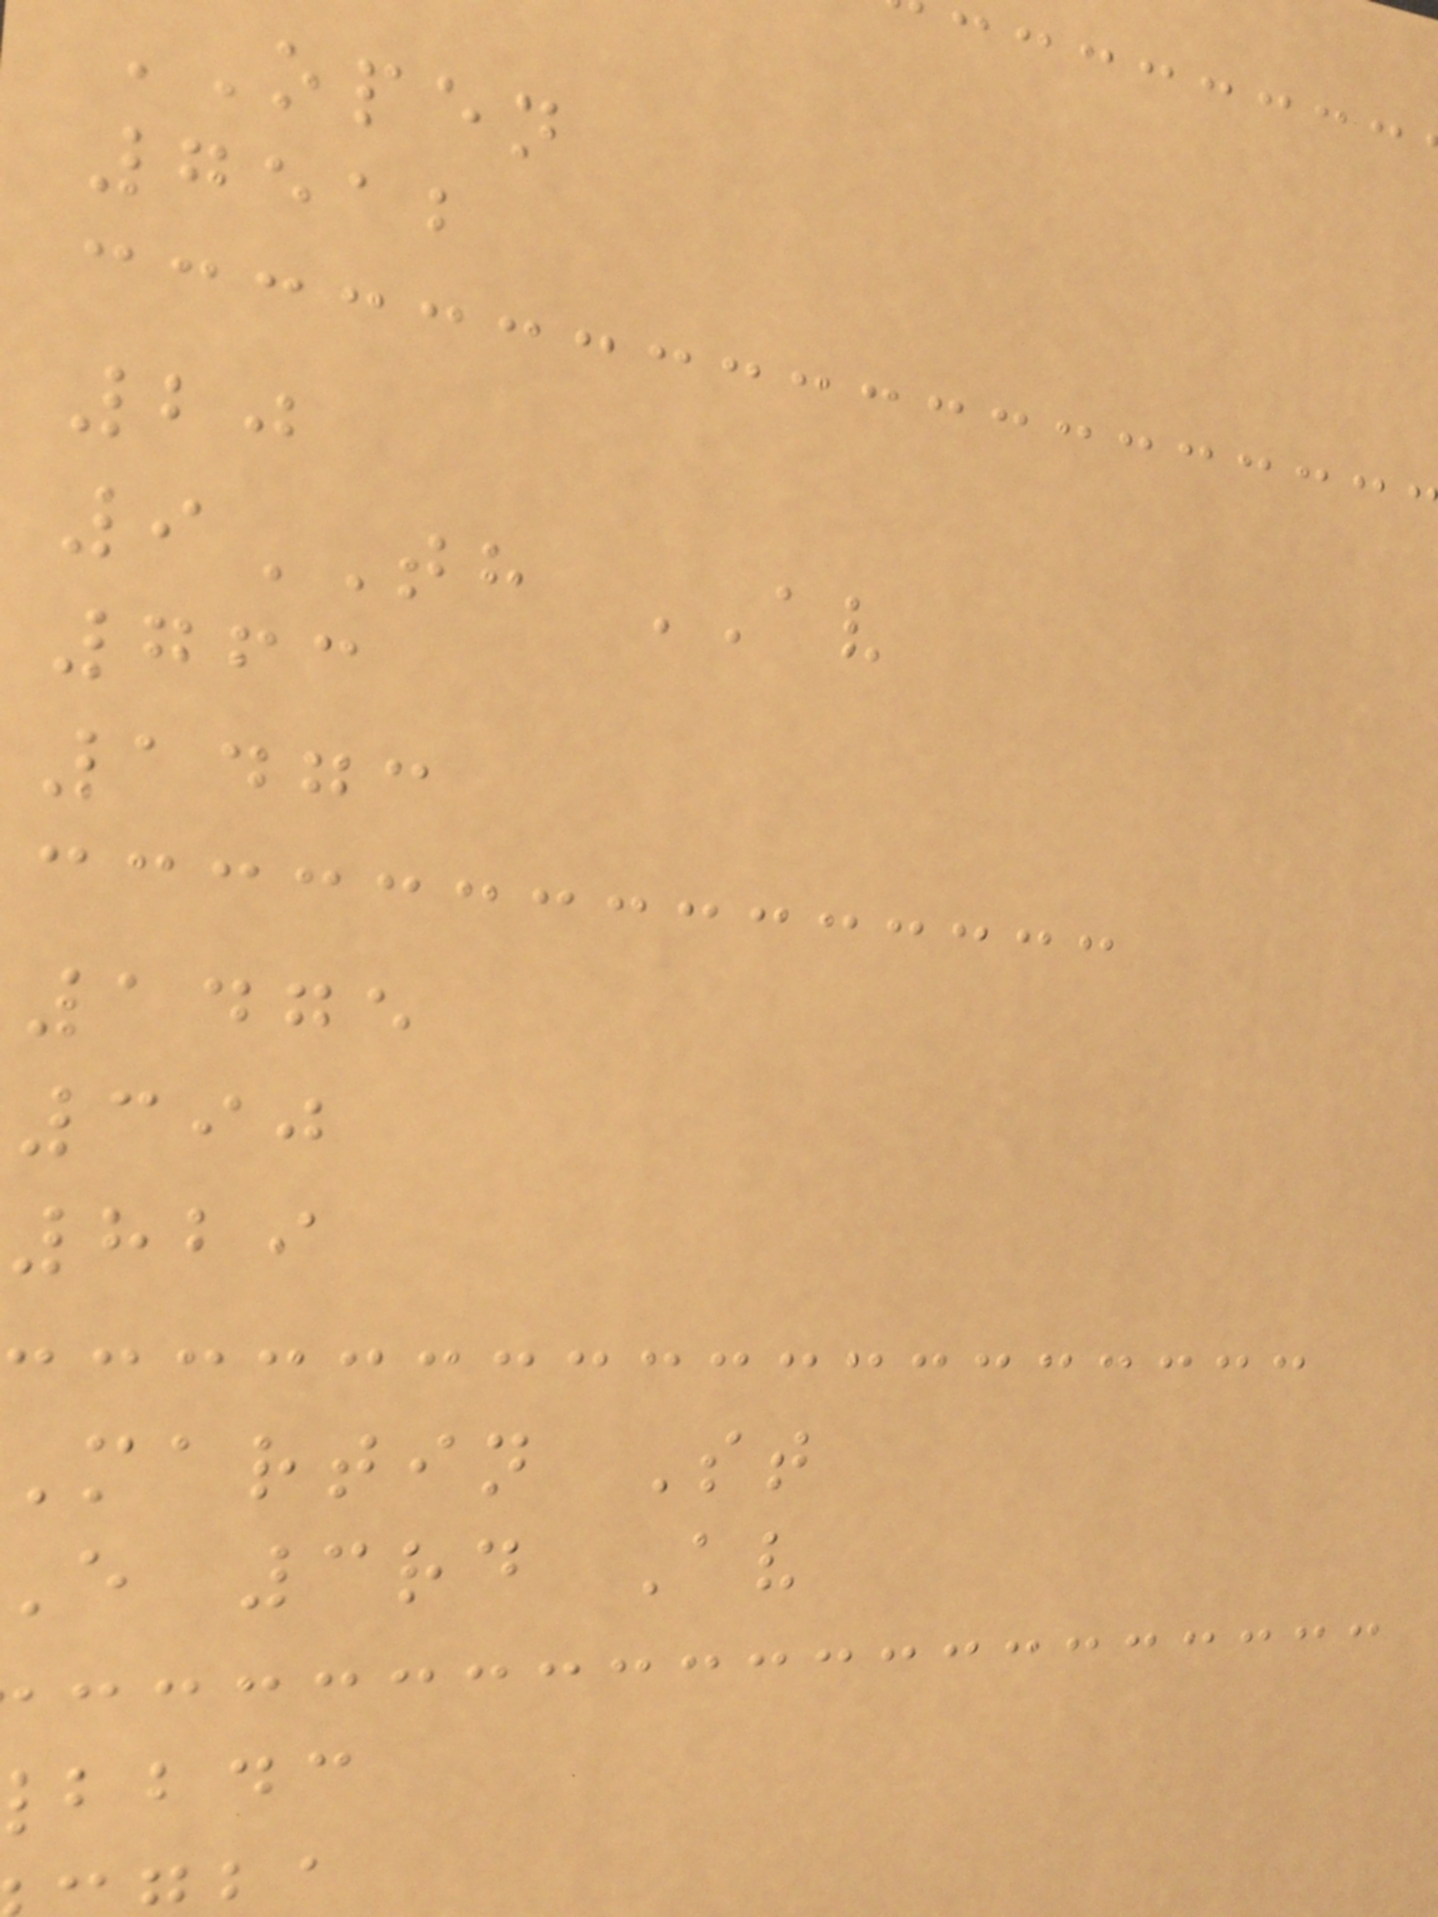open
7512
20
9TH AV
763
1473
1475
390
829
martin St
e 3rd Av
bbdc
